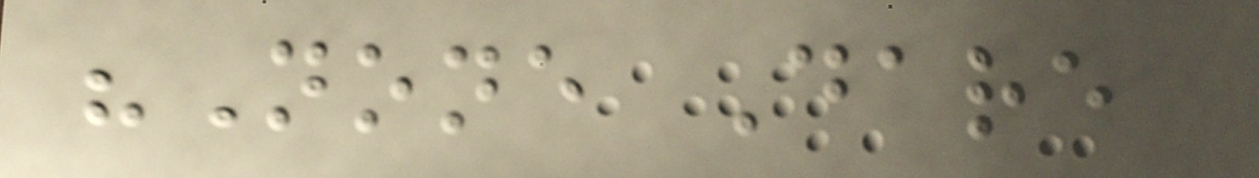"None Dare
